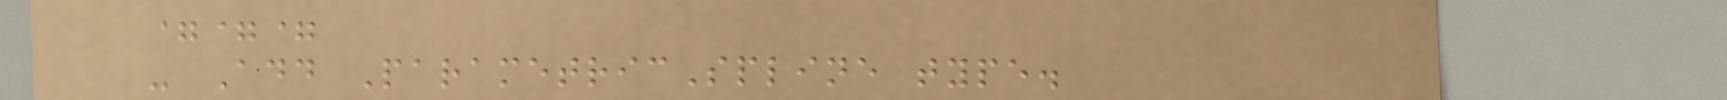===
- Add ParametricSpline type.
